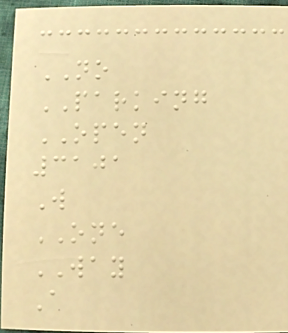NO
PARKING
OPEN
3101
W
ONE
WAY
A
